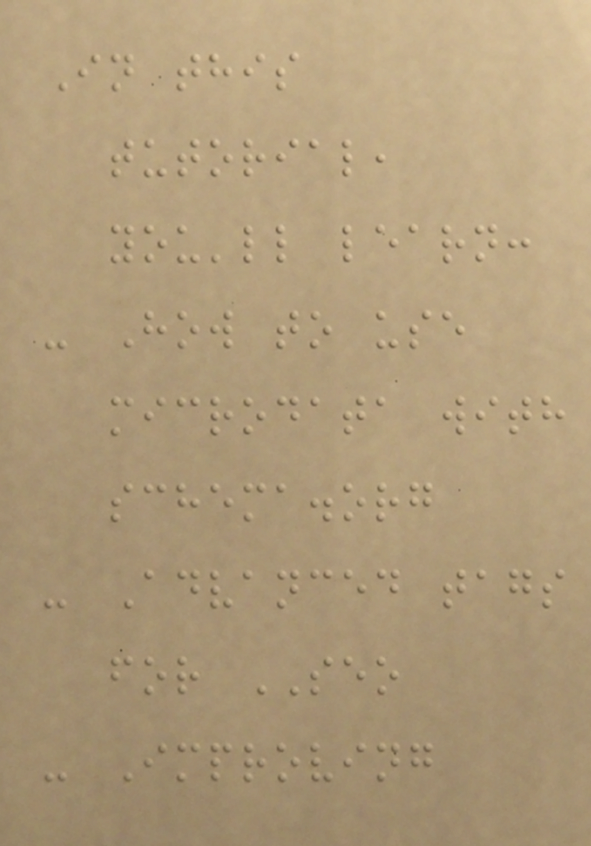In this
tutorial,
you'll learn:
- How to use
microdata with
schema.org
- Advanced tags
for SEO
- Improving
